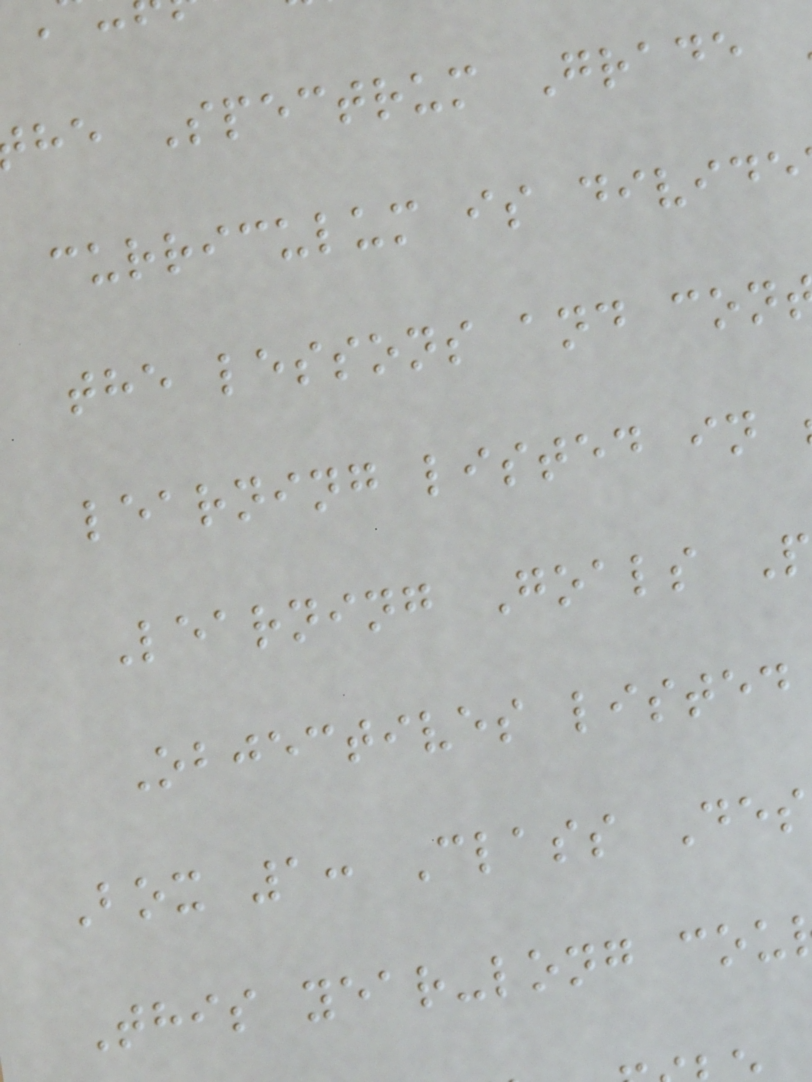he Spectrum Grade
curriculum is divide
the lessons and con
learning listed in
Learning Goals
Objectives listed
Box 1: Class Des
This year-long cou
